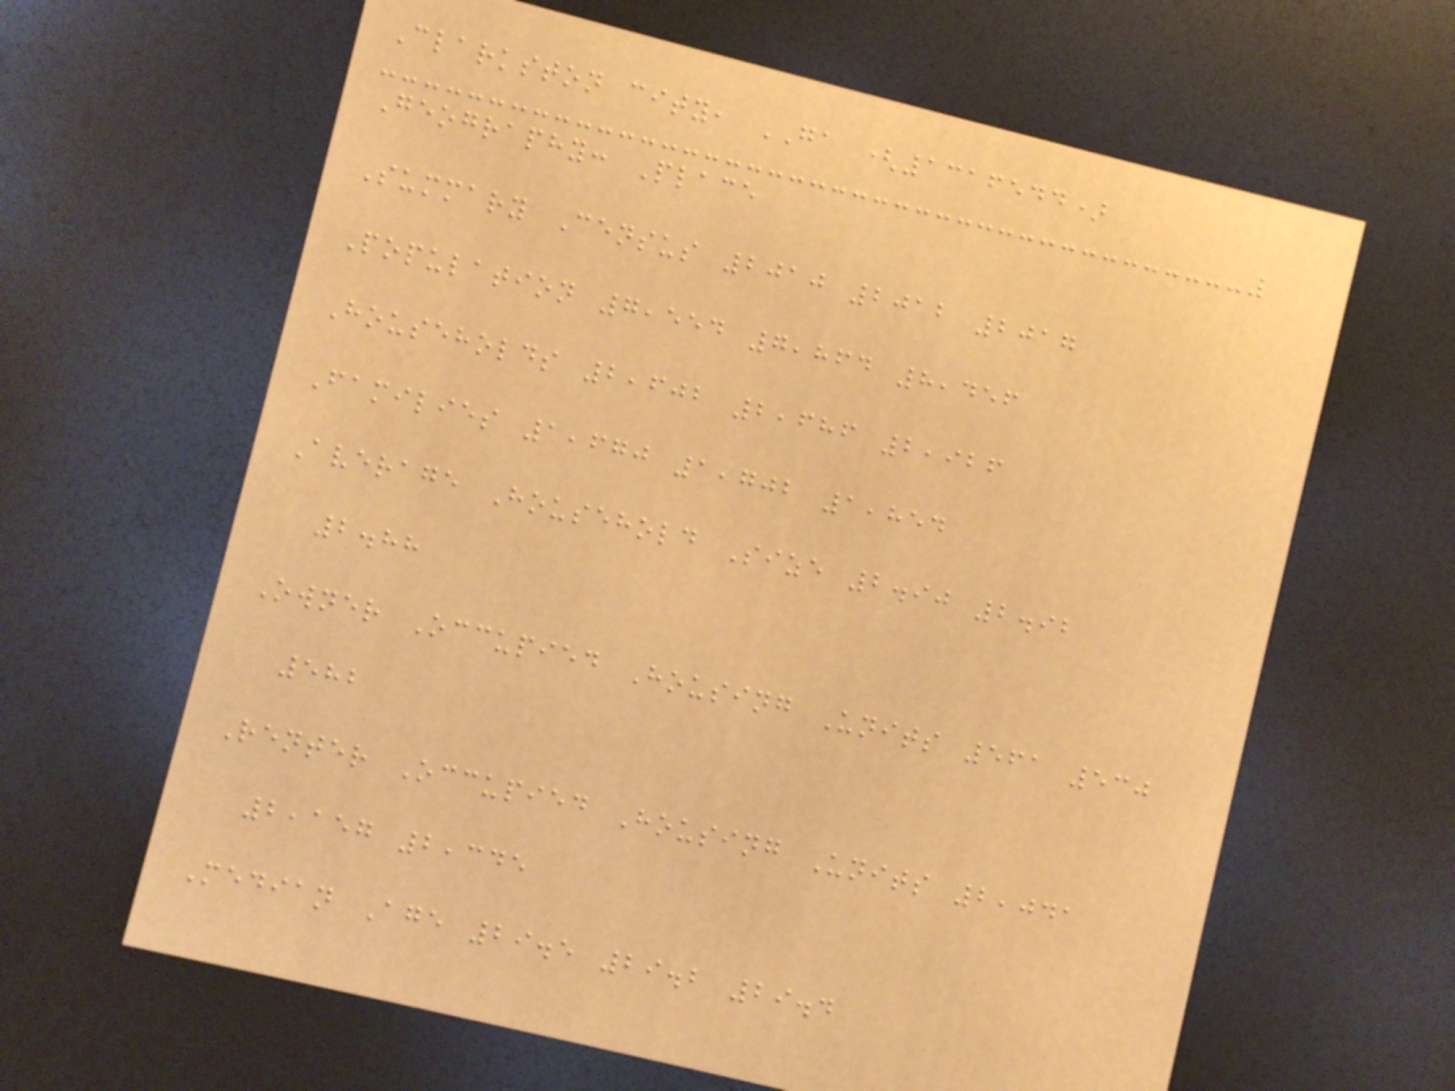Clarkston city, GA (1316544)
Geography: Place
Summary Census 2010 2012 2017
Population 7,554 7,864 8,456
Households 2,602 2,686 2,926
Families 1,670 1,702 1,854
Average Household Size 2.90 2.92
2.88
Owner Occupied Housing Units 561 530
582
Renter Occupied Housing Units 2,041
2,157 2,345
Median Age 29.5 29.2 29.4
